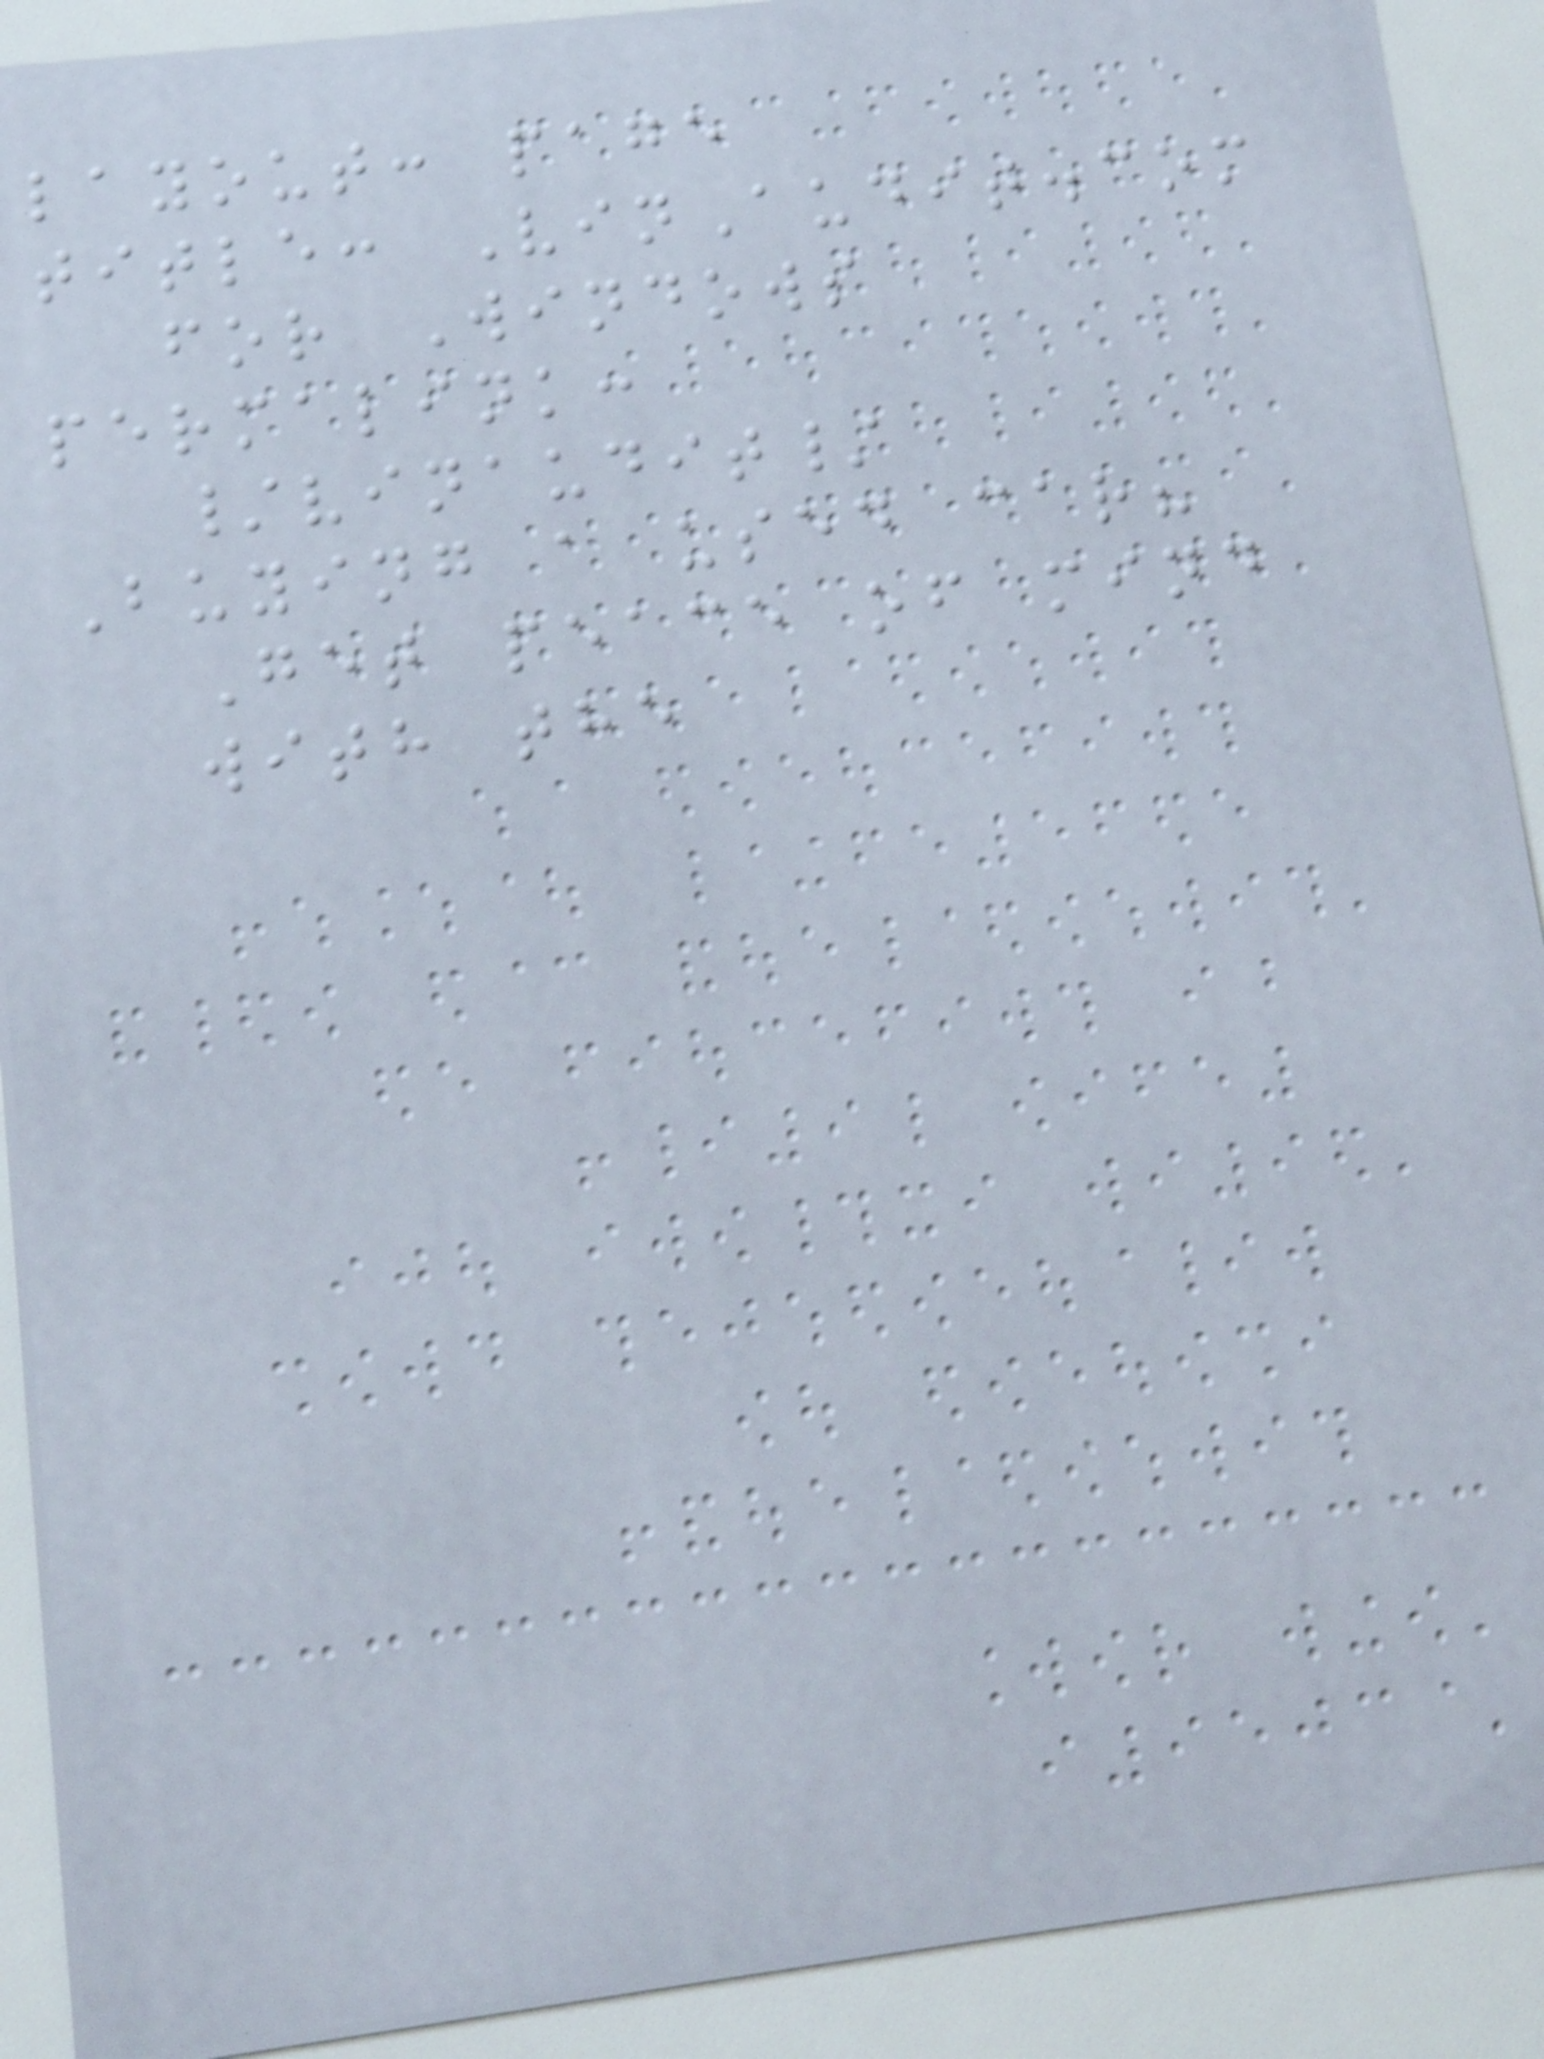layout: page
title: VinAudit.com
for Windows
permalink:
/vinaudit/
Buying a used car?
Get peace of mind
with the
